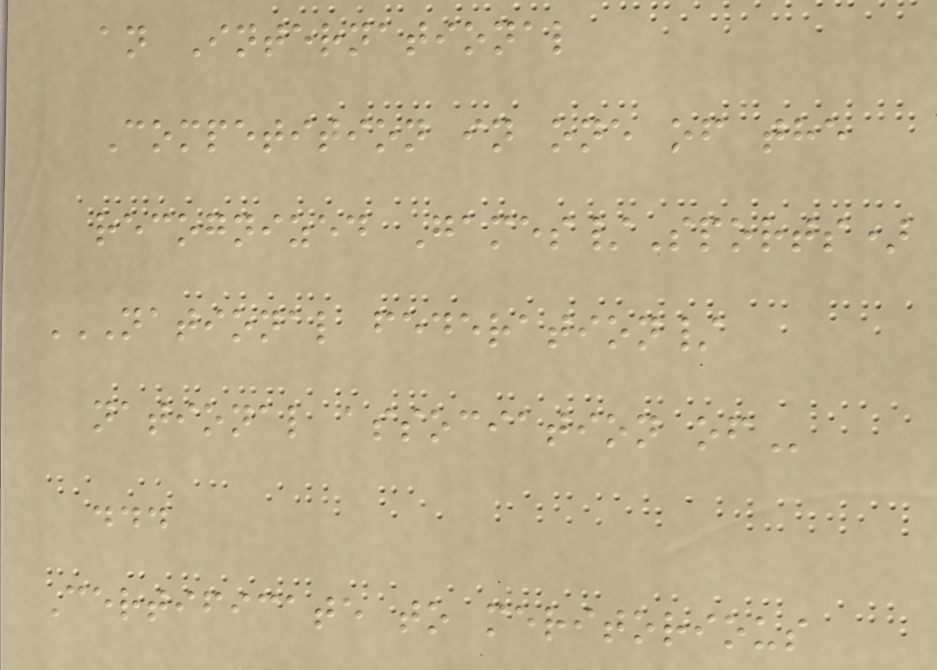an International
Competition in one of the
recognized Games/Sports)
NATIONAL FEDERATION/
NATIONAL ASSOCIATION OF
...
Certificate to meritorious
